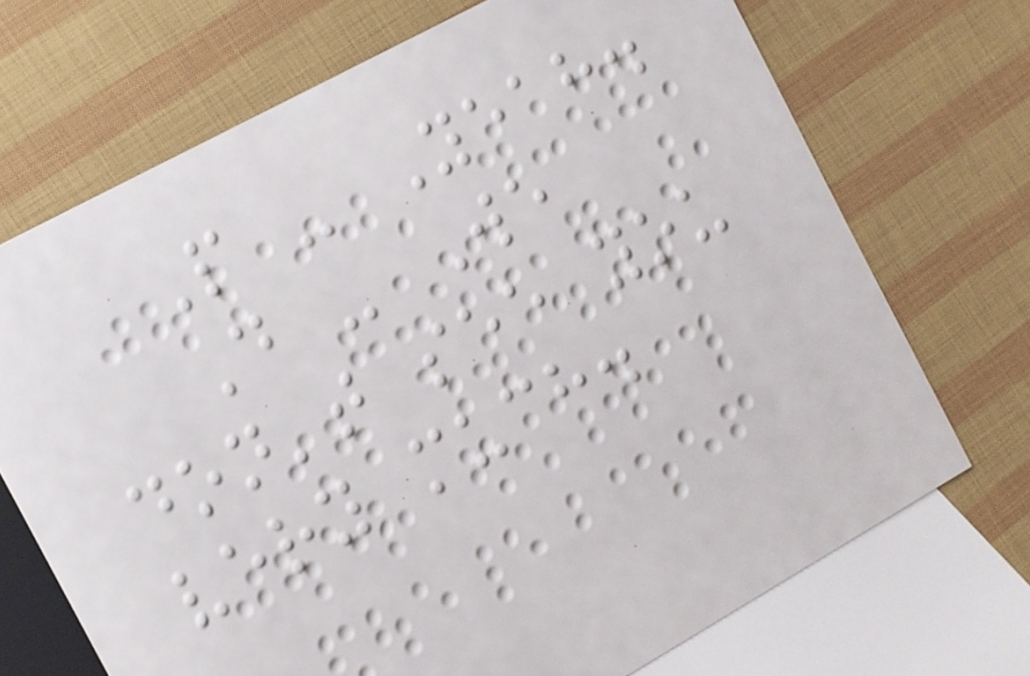P - Yeah.
D - We
don't see you
very much.
